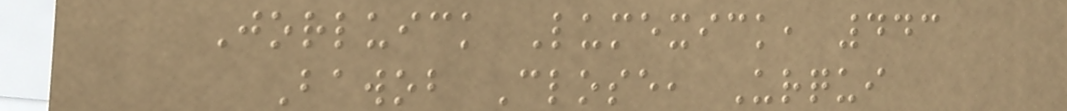Jorluick Lumexick, 443
Bawob Close, Urqui
